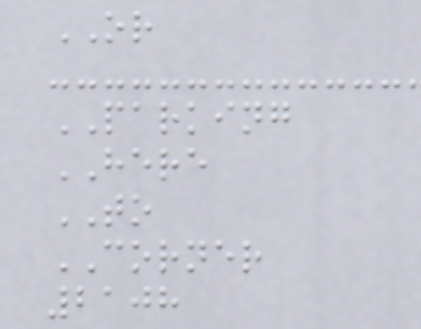OR
PARKING
HERE
TO
CORNER
2108
